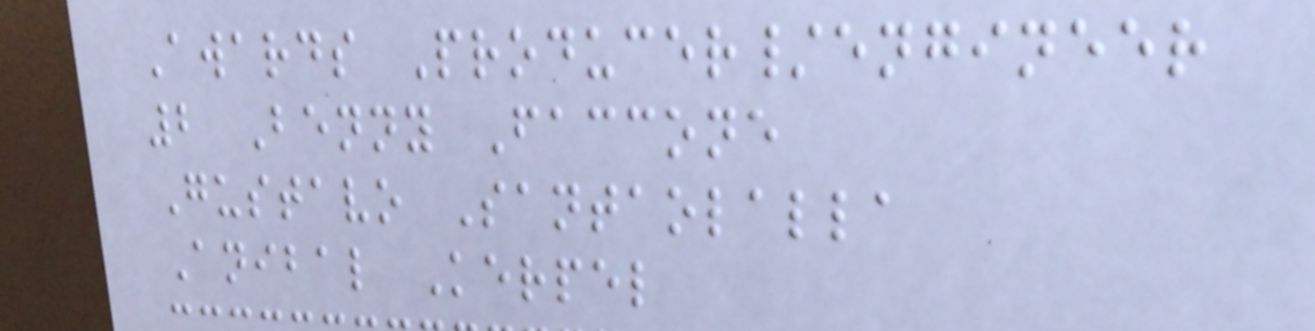Awards Producer/engineer
2 Benny Faccone
Gustavo Santaolalla
Anibal Kerpel
